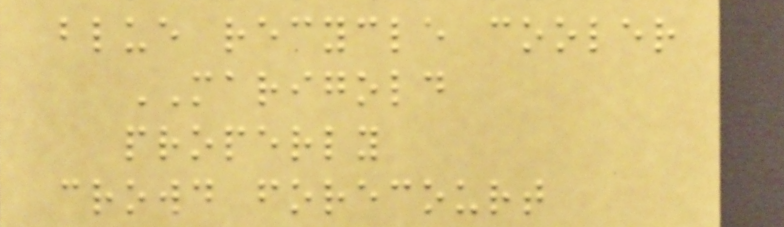blue recycle cooler
MARIGOLD
properly
crowd forecourt
